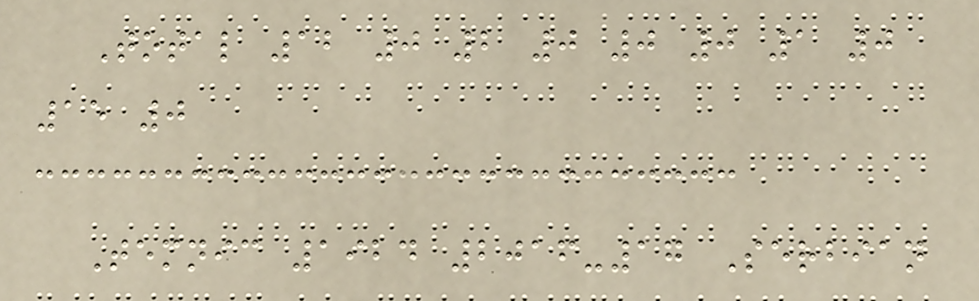Total 12 0 2 0 0 0 1 0
15 0
Temnic 1924 2016-17 Serbian
